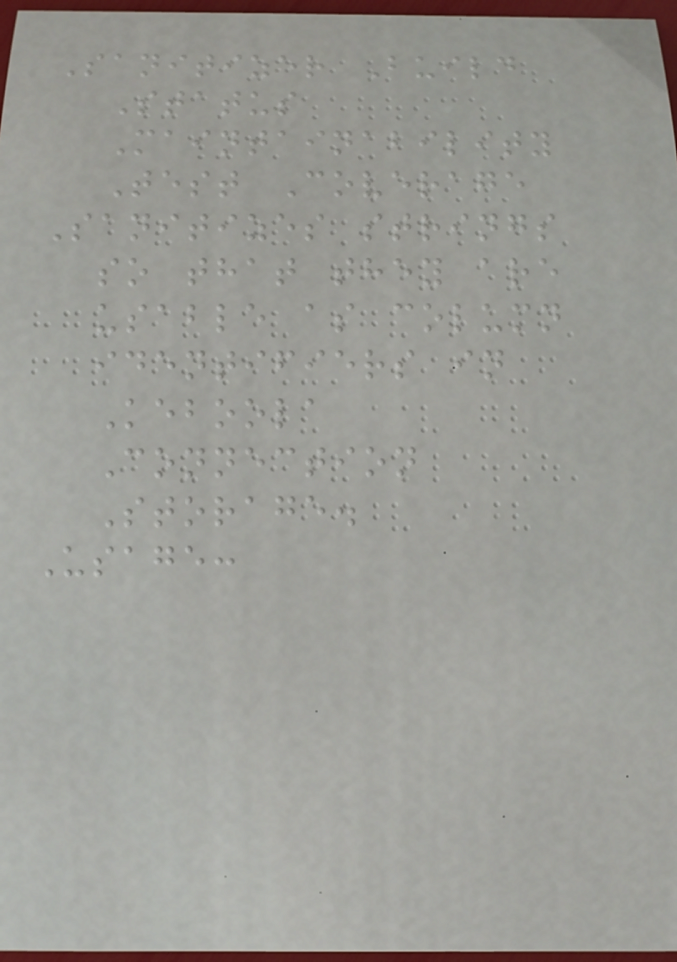Sanitizer Build
Status
Maintainability
Test Coverage
Sanitizes strings
so that they are
usable as column
identifiers in
Keboola
Connection
Storage.
Usage:
